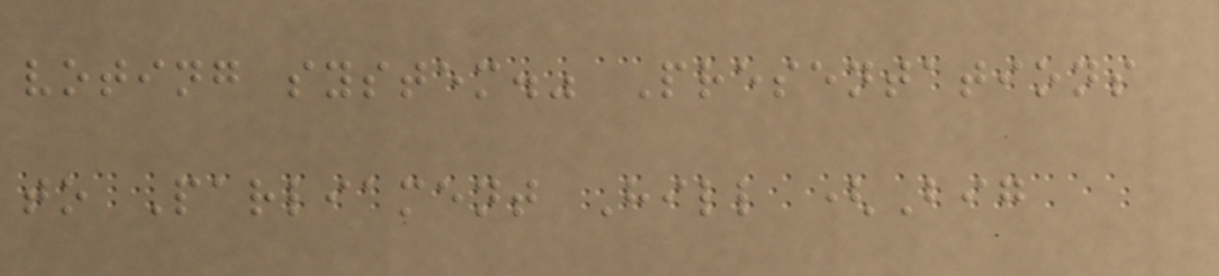voting system." Presentations
to Parliament Hill (Big
